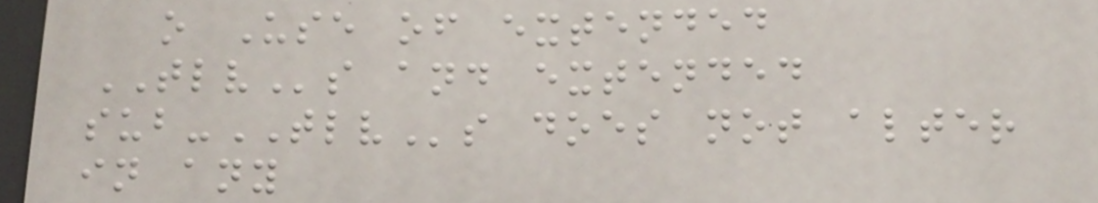o Use of extended
TLVs and extended
sub-TLVs does not alter
in any
